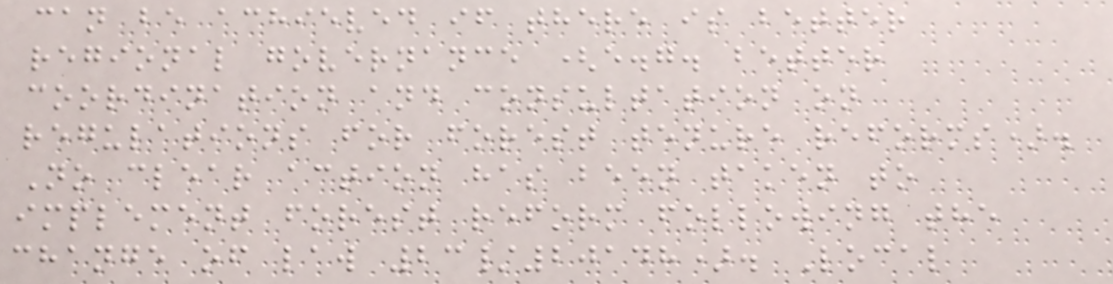can be achieved if there is better
regional governance (e.g. better
coordination and consultation on
regulations for forest tenure reforms).
No clear action has been taken to
implement forest reform following the
change of law 23/20148). Local
